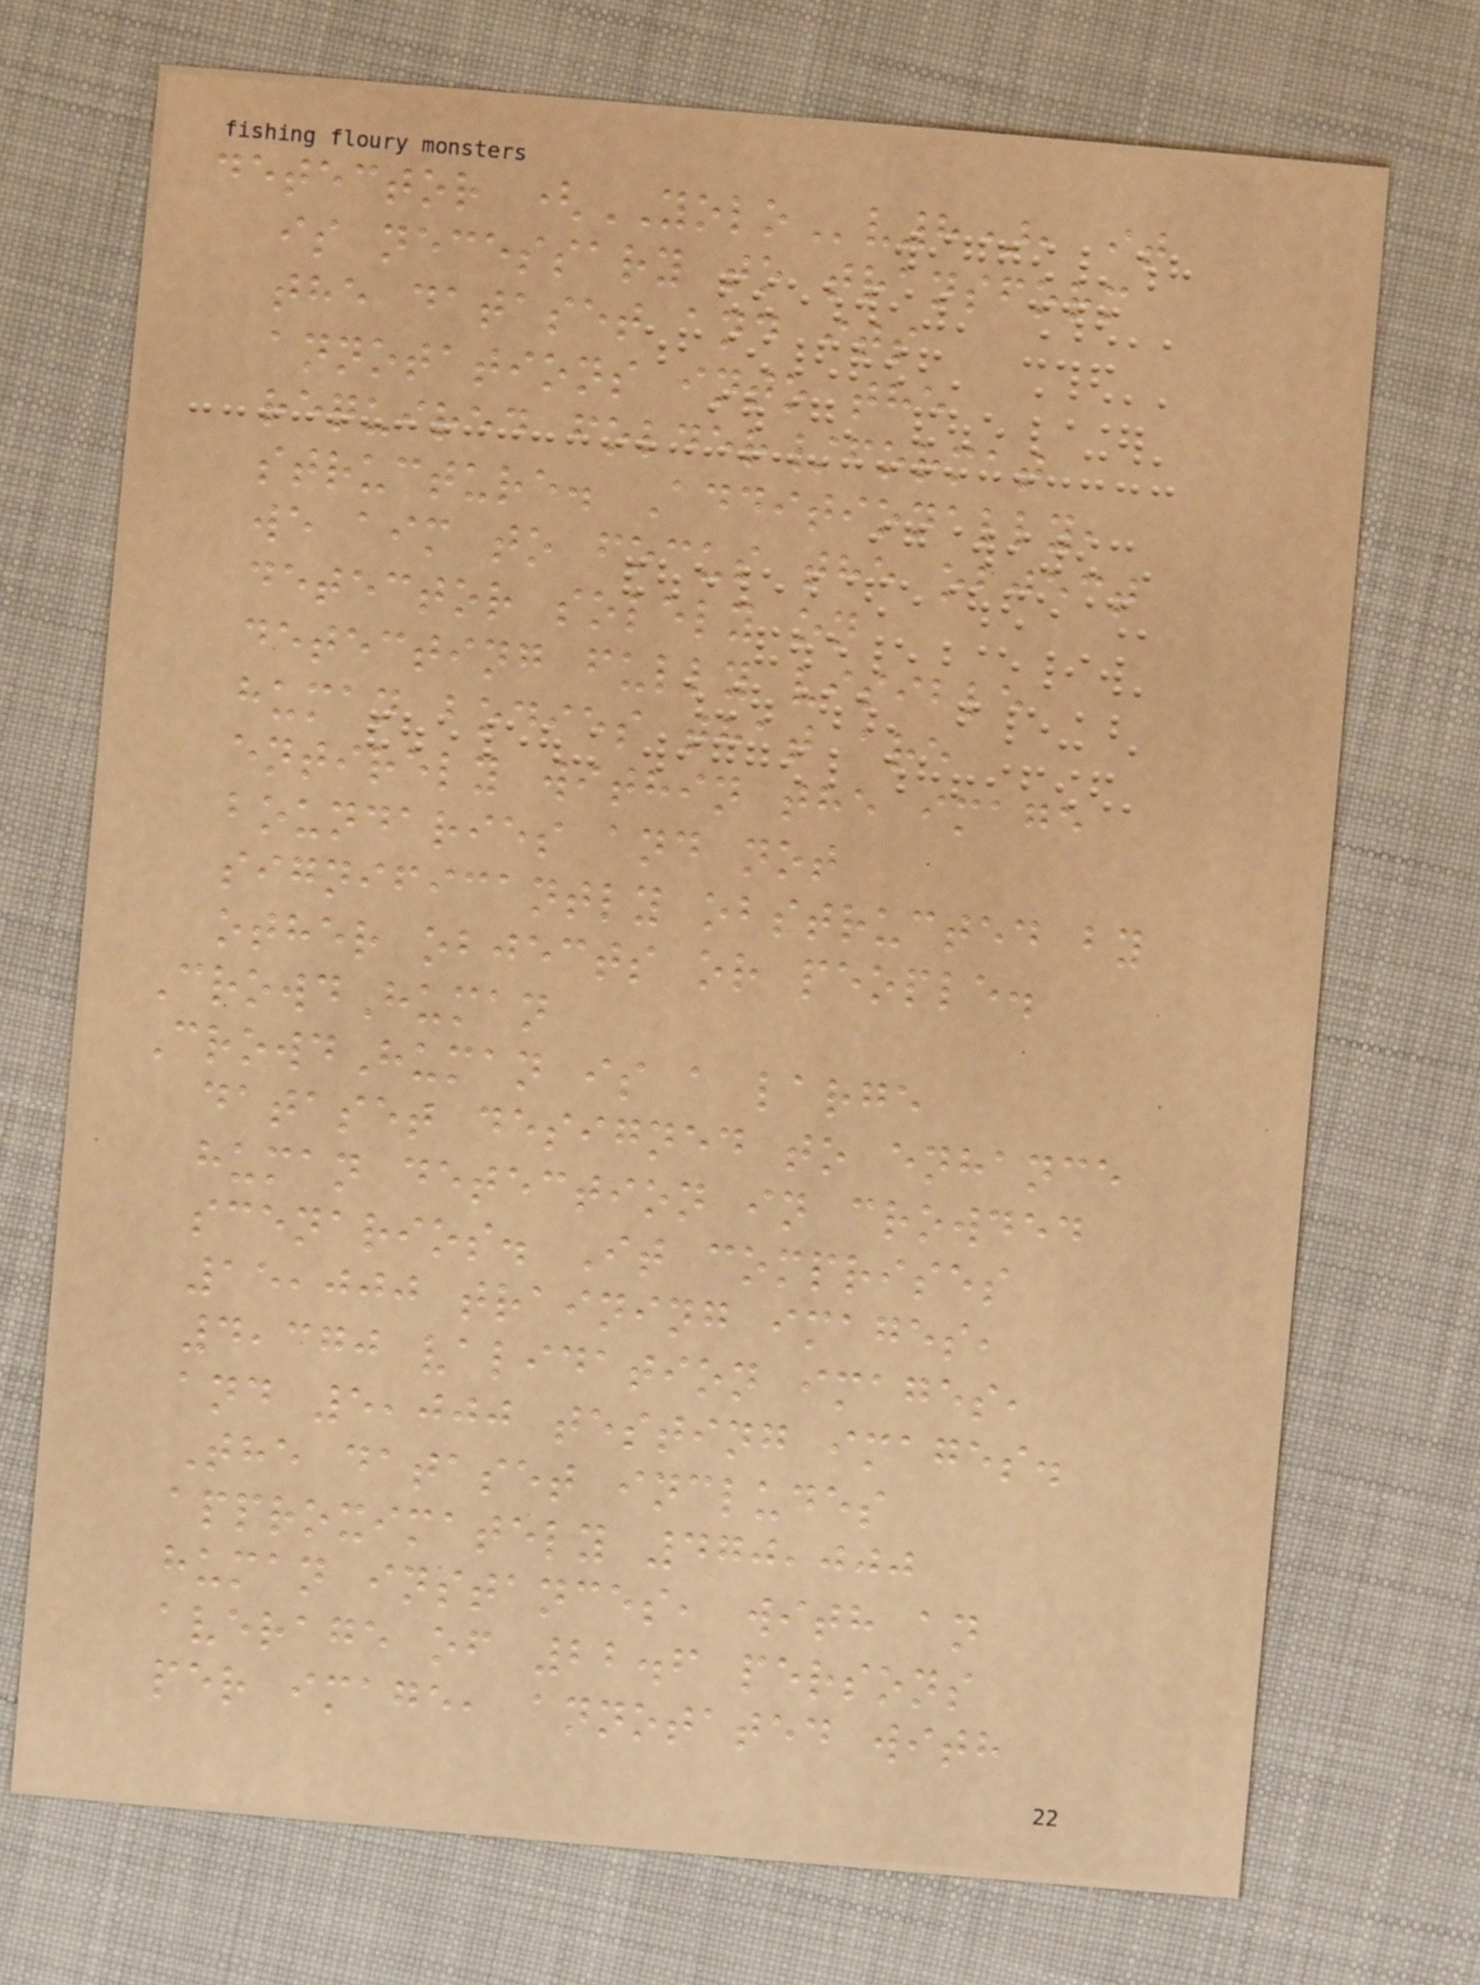detector (YOLOv8), it
is necessary to transform
the dataset and its
annotations into the
required folder/format
structure. Additionally,
we aim to focus the object
detector solely on
detecting fully visible
human bodies that are
entirely within the image
boundaries and not
significantly obstructed by
other objects or people.
CrowdHuman
CrowdHuman is a large
dataset designed to enhance
human detection in crowded
scenarios. It comprises
15,000 training images,
4,370 validation images,
and 5,000 testing images.
The dataset includes
approximately 470,000
human instances, with an
average of 22.6 persons
per image, annotated with
